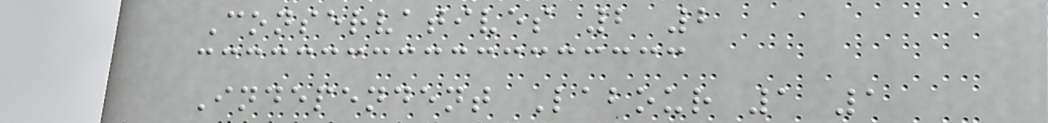Conservatives 2 2
Independent Labour 1 1
